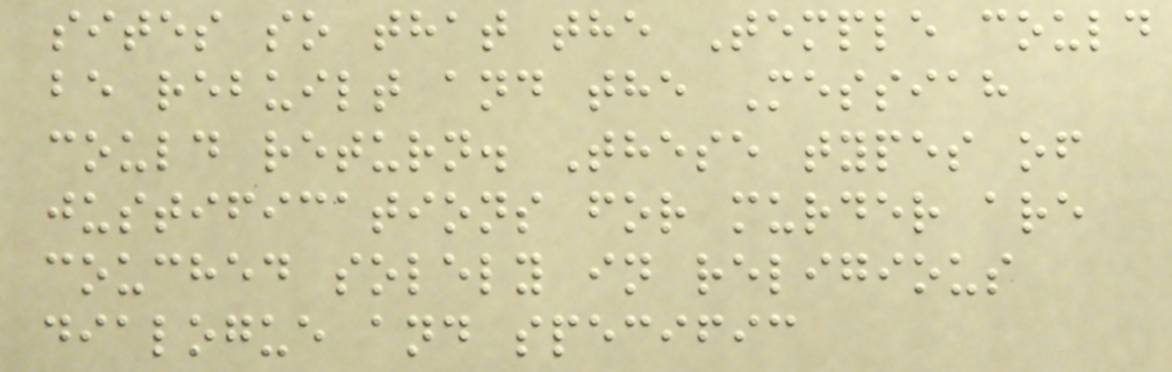sites so that the Temple could
be rebuilt and the Messiah
could return. These types of
justifications for murder are
couched solely in religious
dialogue and specific
